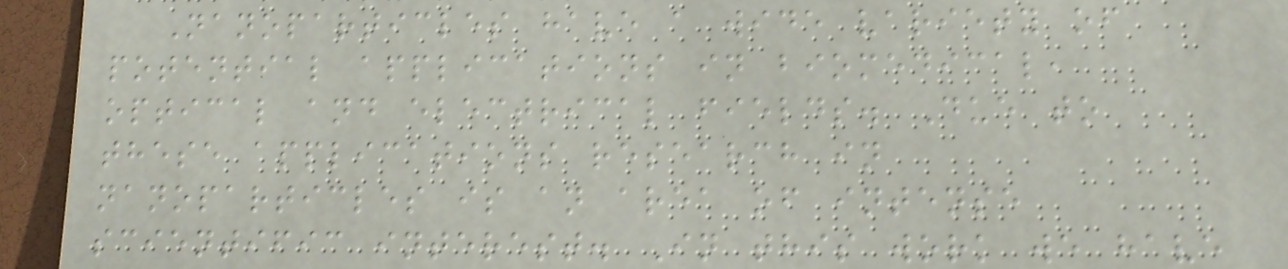Nanoparticles have a wide variety of
potential applications in biomedical,
optical and electrical fields. Due to
these applications research in
nanoparticles is an area of intense
scientific interest. In this work we have
